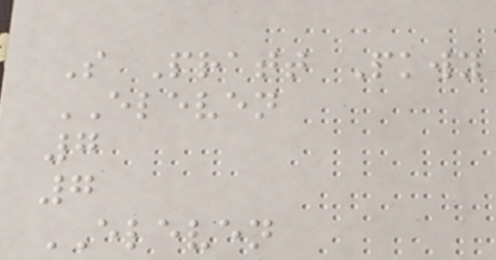S Pratt Pkwy
ELEVEN
7
7
ELEVEN
